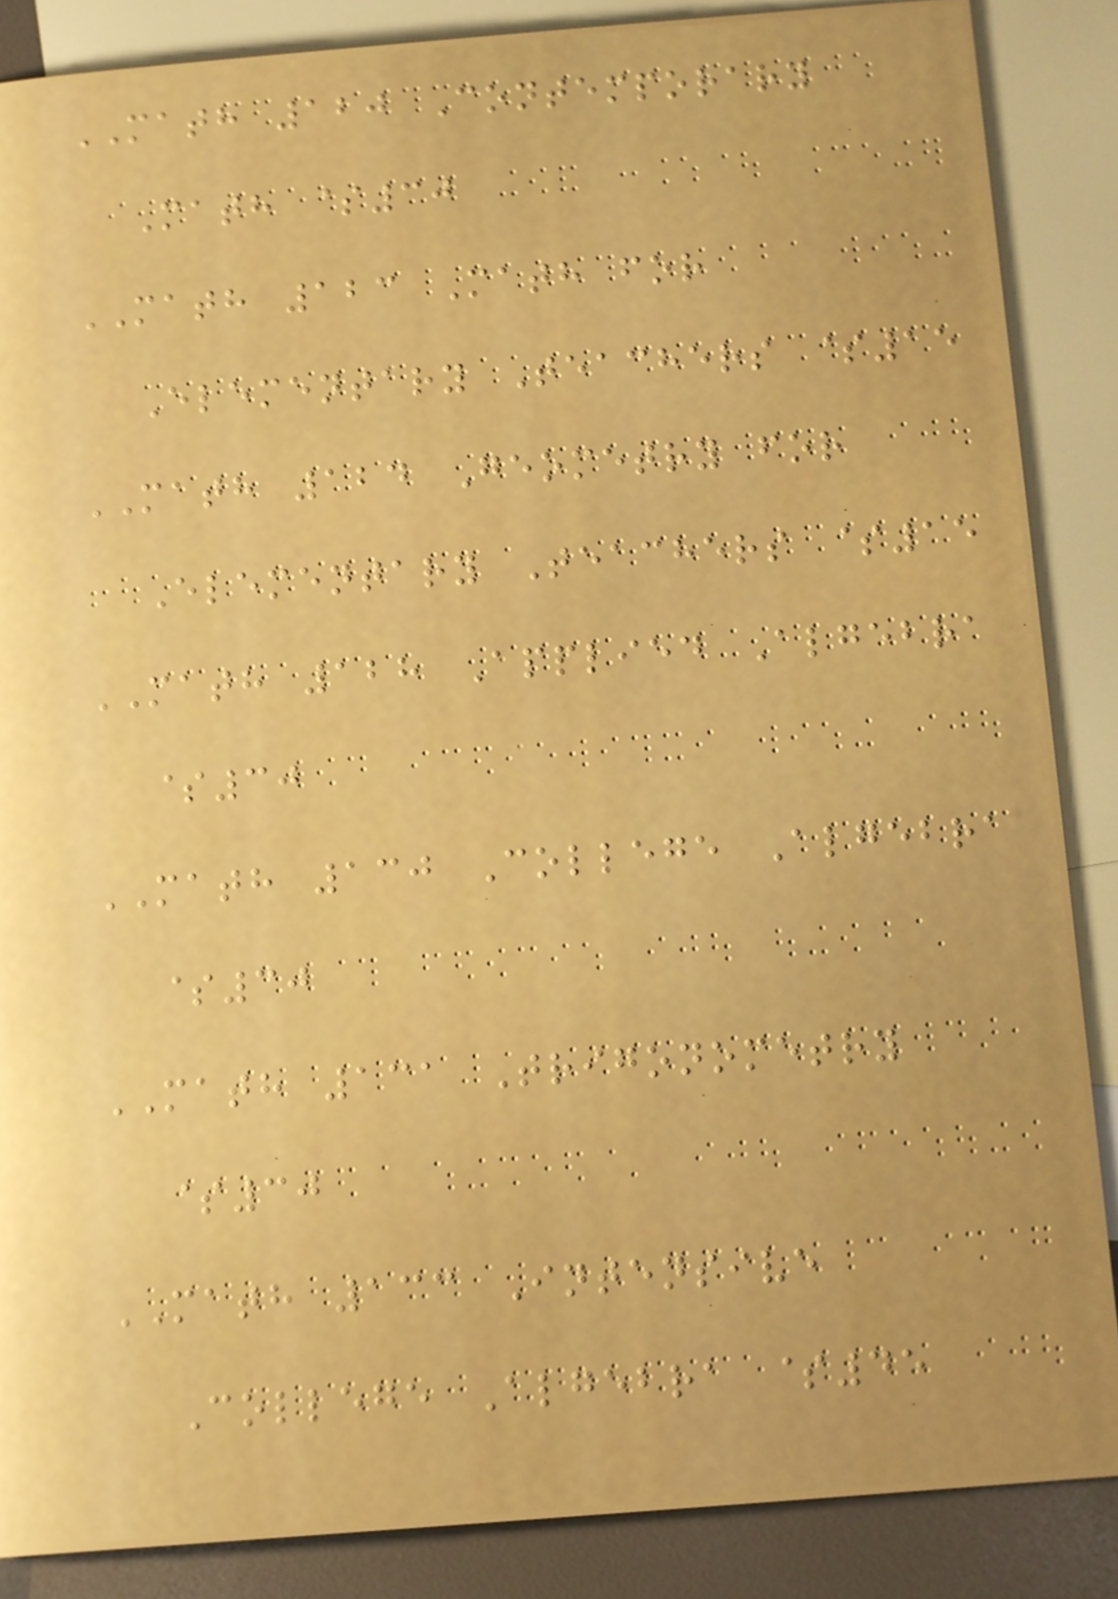MATH 120 Contemporary
Math $30
MATH 123 Math for
Elementary Teachers $15
MATH 124 Geometry for
Elementary Teachers $15
MATH 128 Applied Algebra
$30
MATH 130 College Algebra
$30
MATH 131 Trigonometry
$30
MATH 133 Intensive
College Algebra $45
